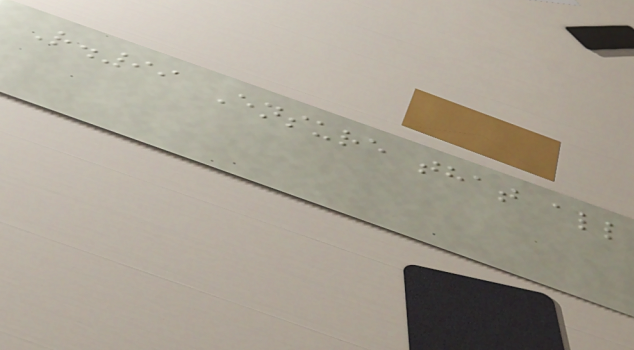R.99 Ensure that all
